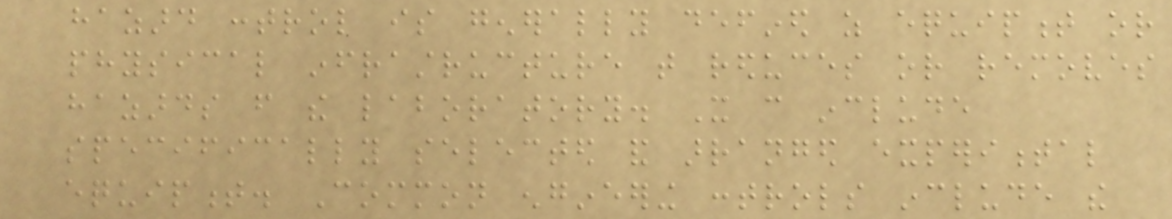hazard control is generally defined as equipment or
physical infrastructure that reduces or removes
hazards from the laboratory. It can include
specifically selected and arranged experimental
equipment. Common engineering controls include the
